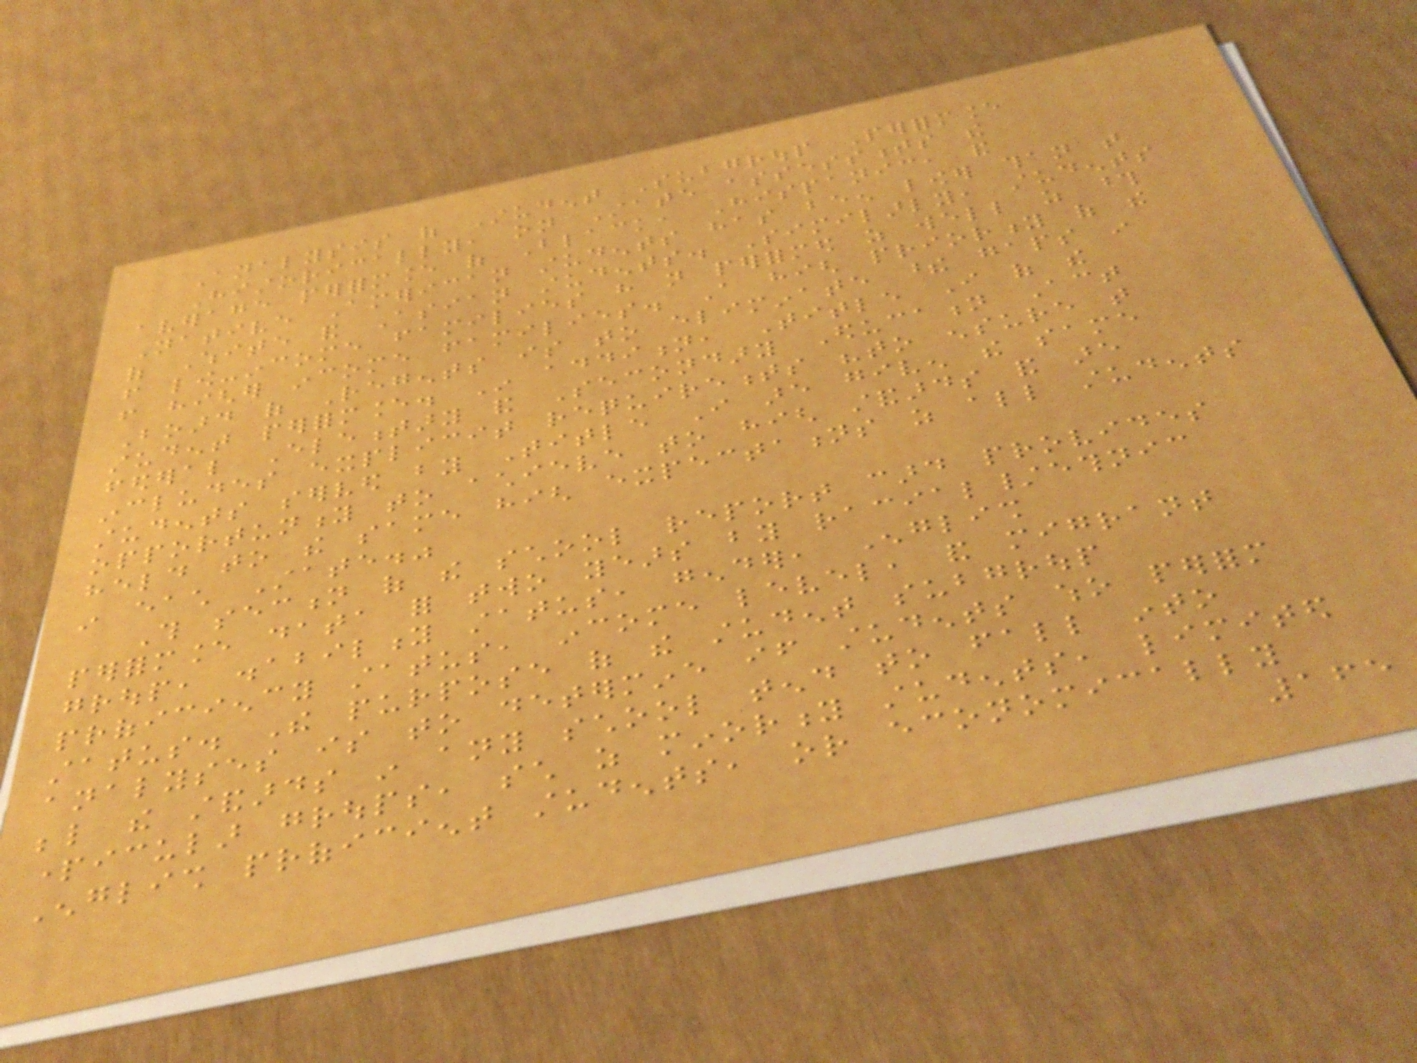Analysis of Student Subgroup Performance
Historically, on State assessments the
average performance of Black, Hispanic, and
Native American students has been lower than that
of White and Asian students. Similarly, students
from low-income families have not performed as well as those
from higher income families. A high priority of the
Board of Regents is to eliminate these gaps in
student performance. In addition, Title I of the
federal Elementary and Secondary Education Act
includes explicit requirements "to ensure that
students served by Title I are given the same
opportunity to achieve to high standards and are
held to the same high expectations as all students
in each State."
This section of the school report card provides
performance data for two years by racial/ethnic
group, disability status, gender, English
proficiency status, income level, and migrant
status. The purpose of the student subgroup
analyses is to determine if students who perform
below the standards in any school tend to fall into
particular groups, such as minority students, limited
English proficient students, or economically
165
